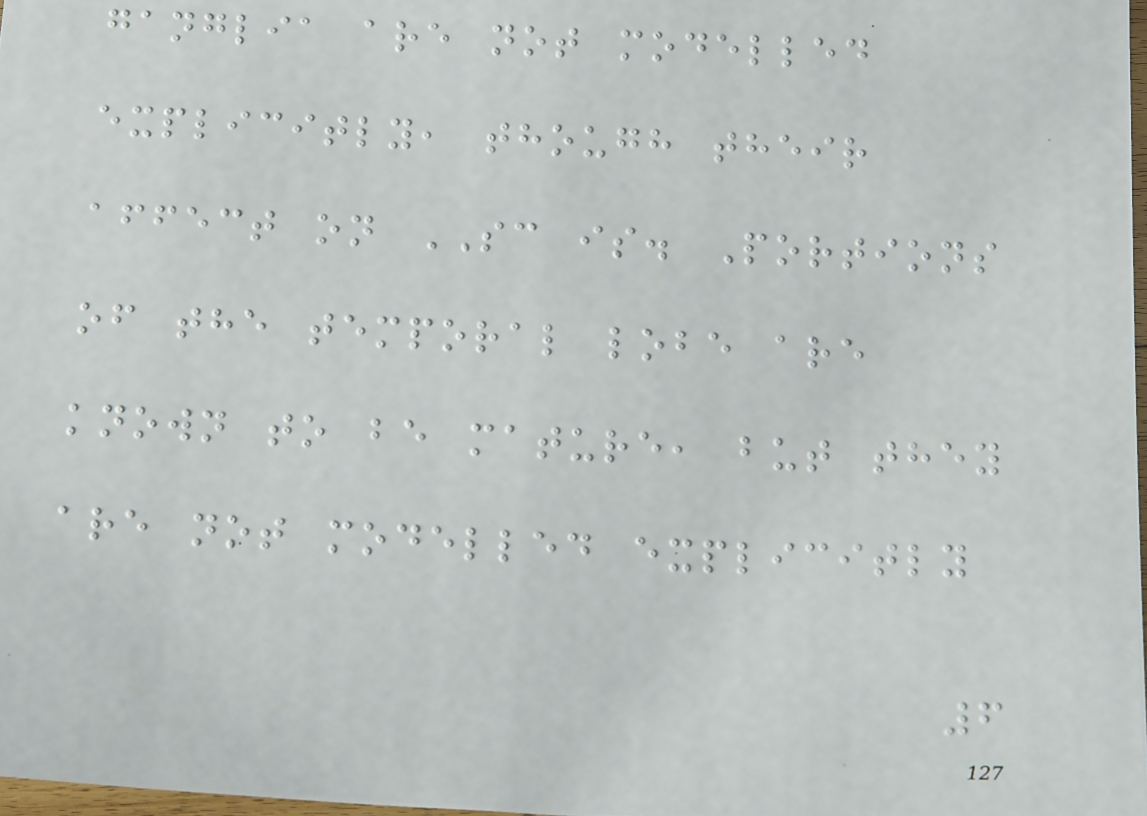ganglia are not modelled
explicitly, though their
affect on SC is. Portions
of the temporal lobe are
known to be mature, but they
are not modelled explicitly
6
